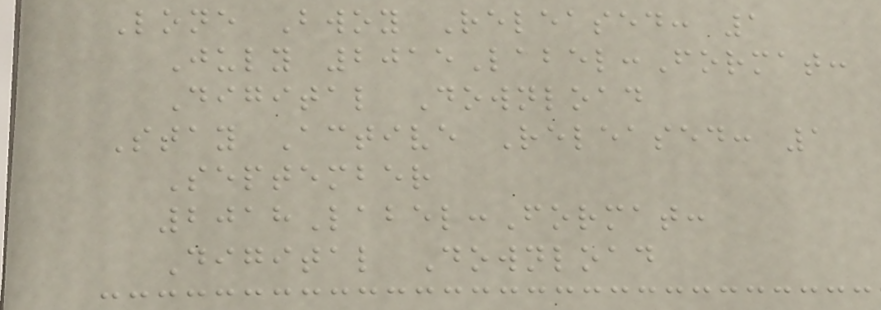Lone Bwoy Released: 1
July 2015Label:Format:
Digital Download
Stay Active Released: 1
September
2018Label:Format:
Digital Download
